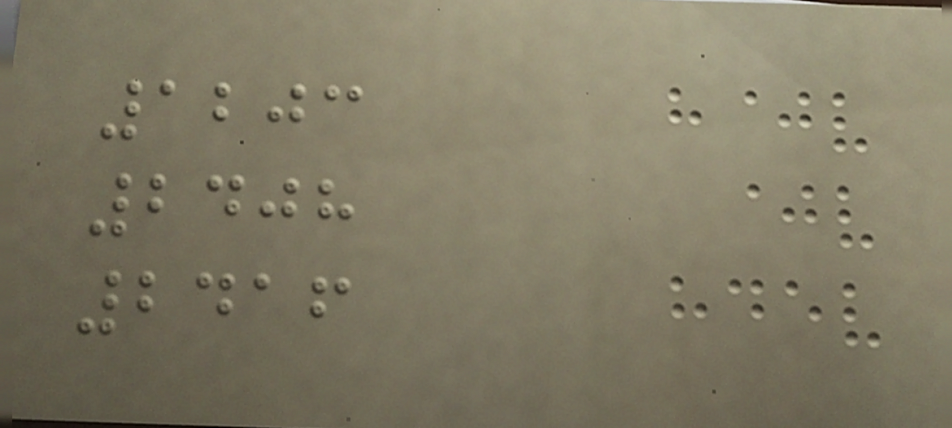1203
2408
2416
